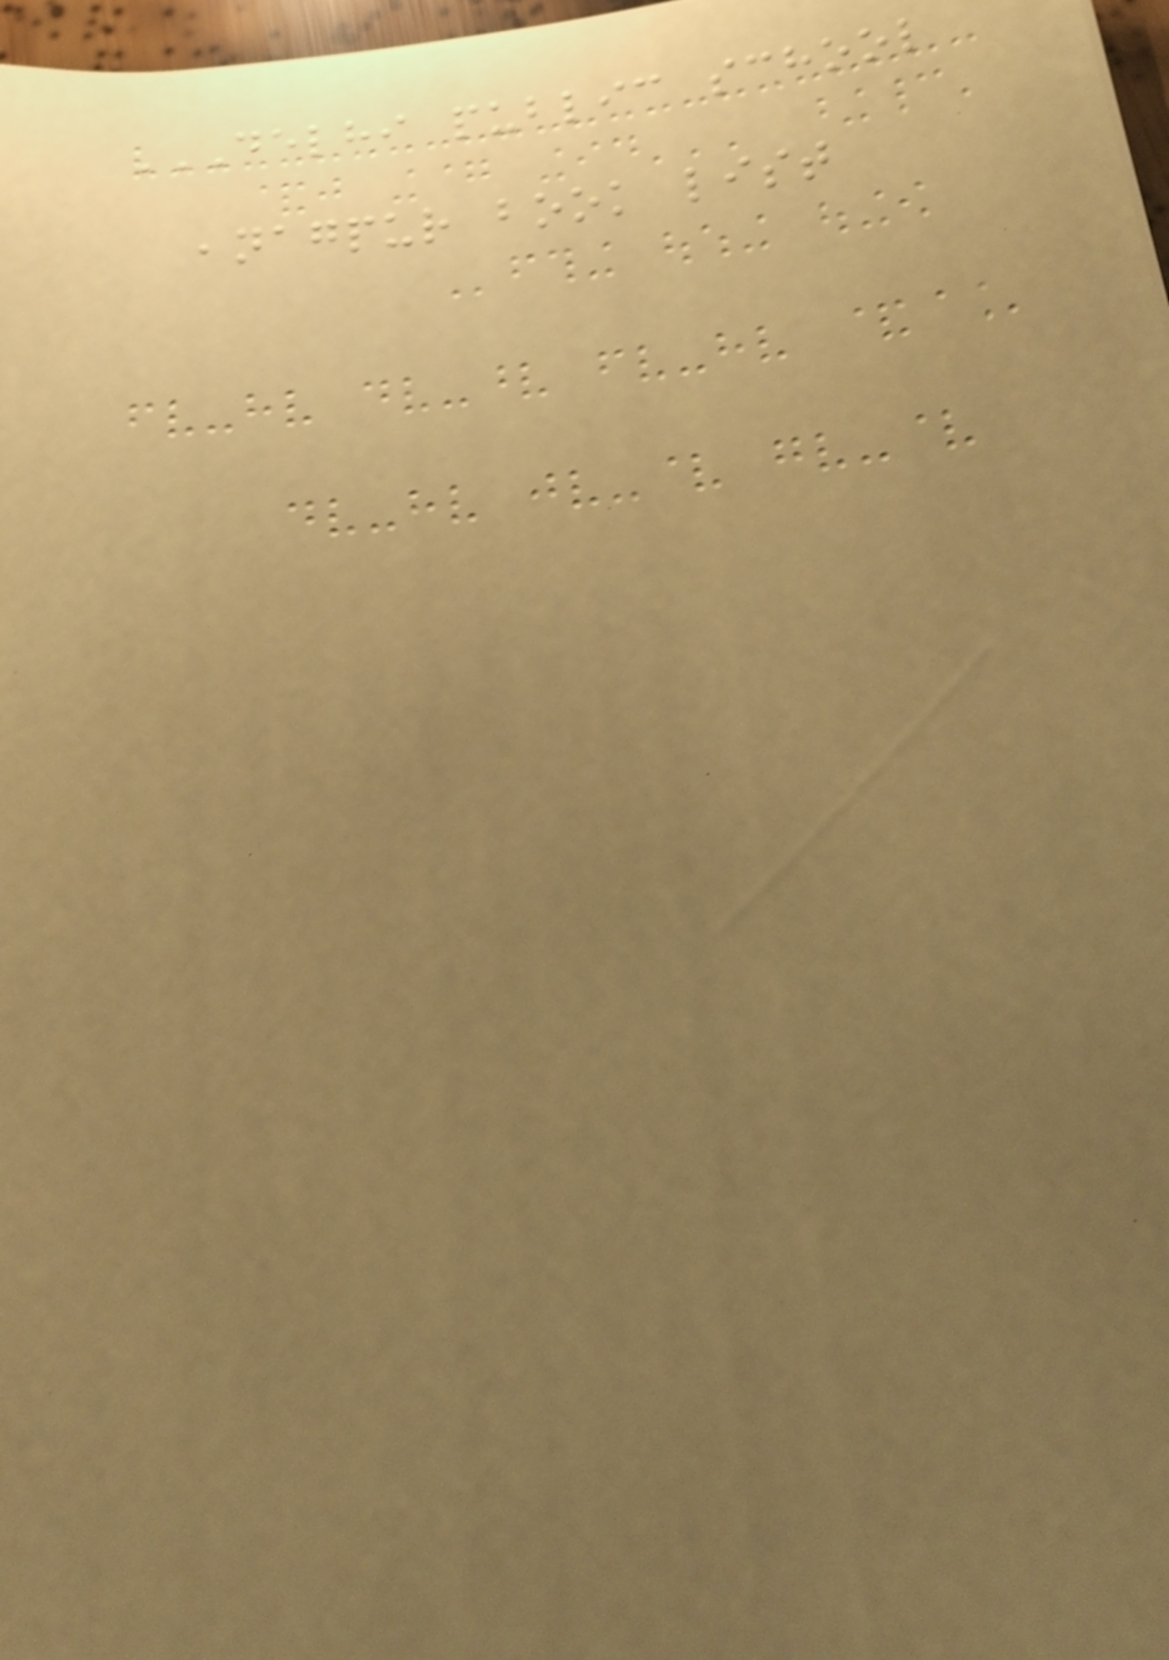DELHI PUBLIC SCHOOL
,NAGPUR BOOK LIST
